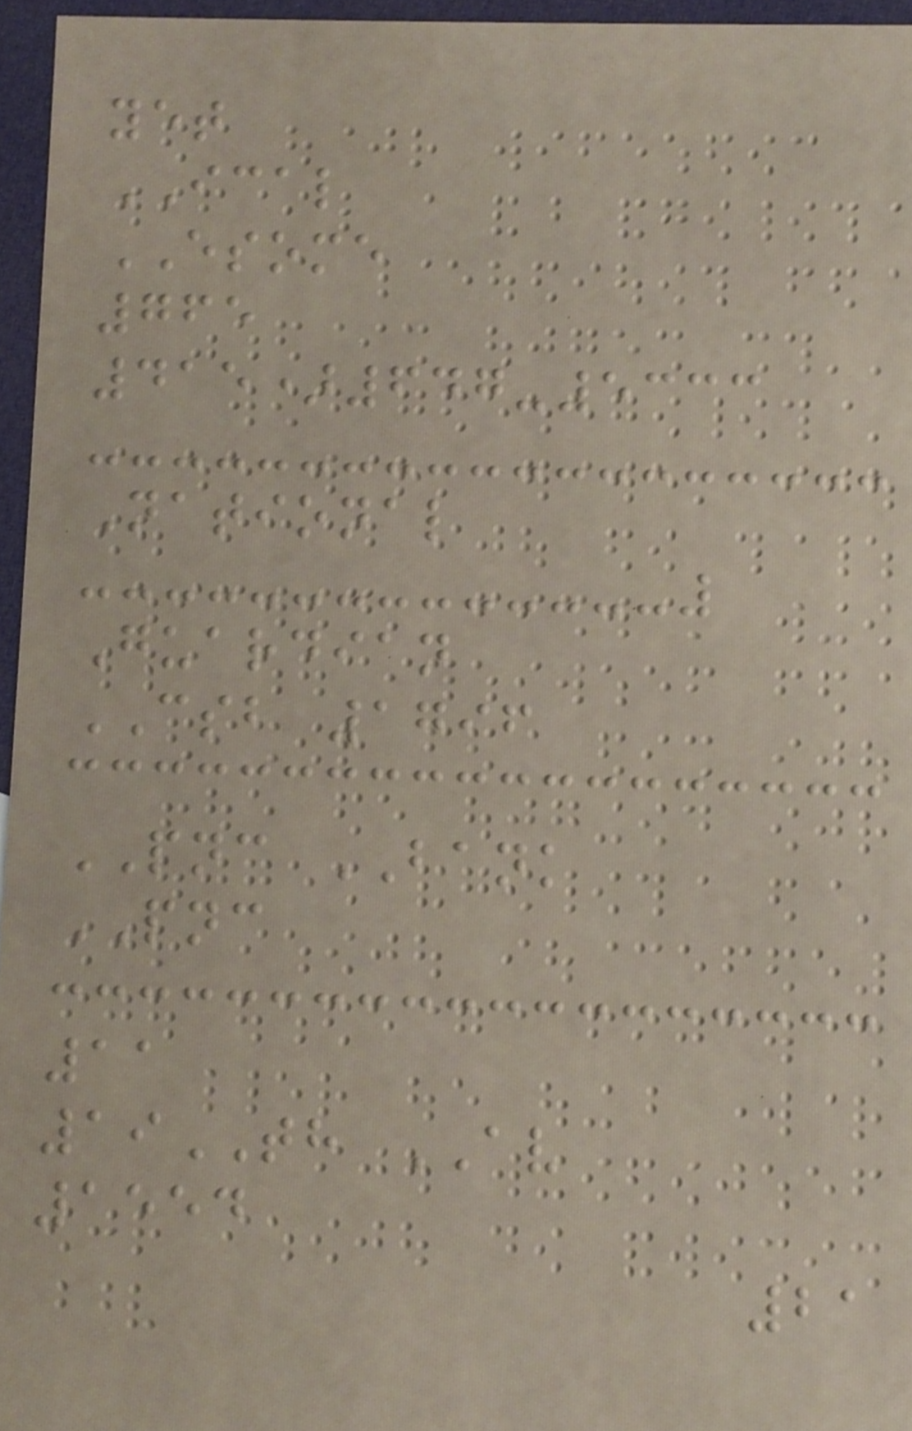yet
ICAL
ESOME
765
415)647-5333
National
Guardian
CSB 1796
PNC BANK
PNC
11
19TH AV
1554
21
